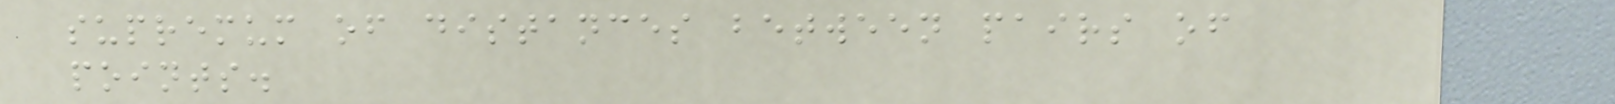supremum of distances between pairs of
points.
